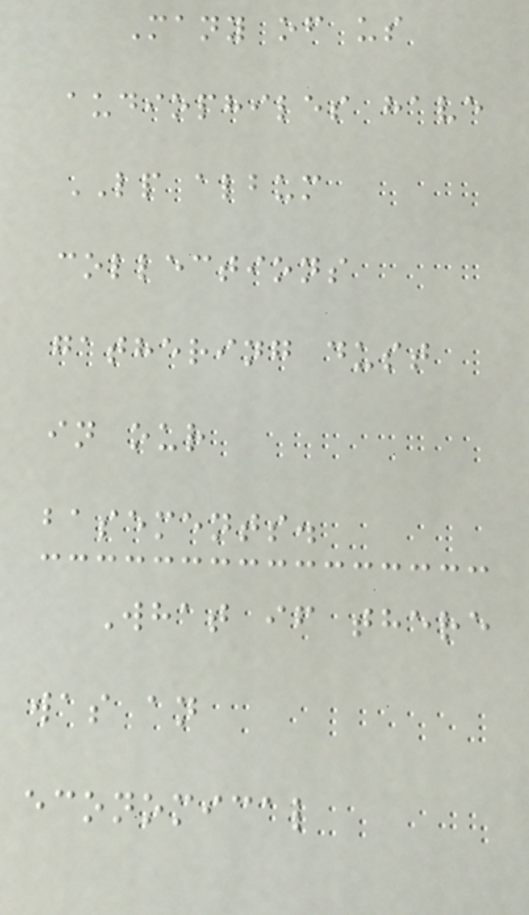Many of us
audiophiles have
LP album
collections
gathering dust
in our
basements.
What if there
was an
economical
